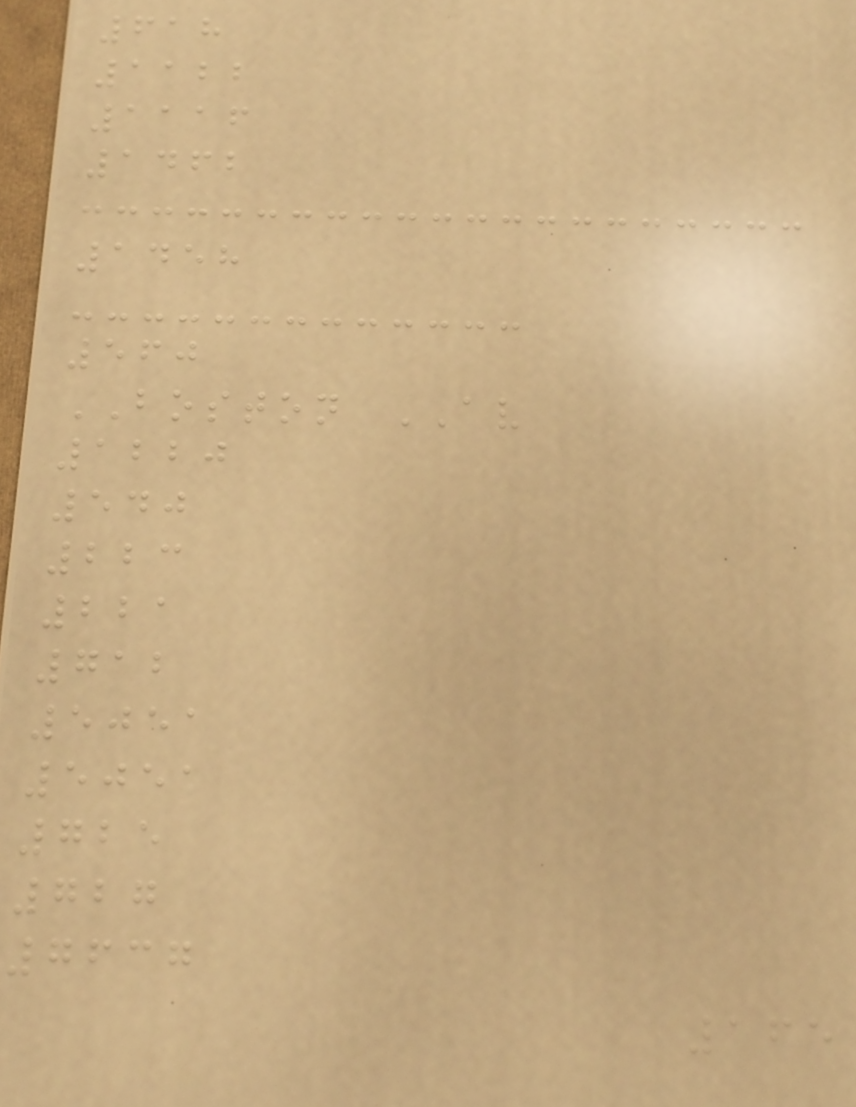618
1122
1116
1462
1458
560
BOSTON AV
1220
540
223
221
712
5051
5051
725
727
7637
165
